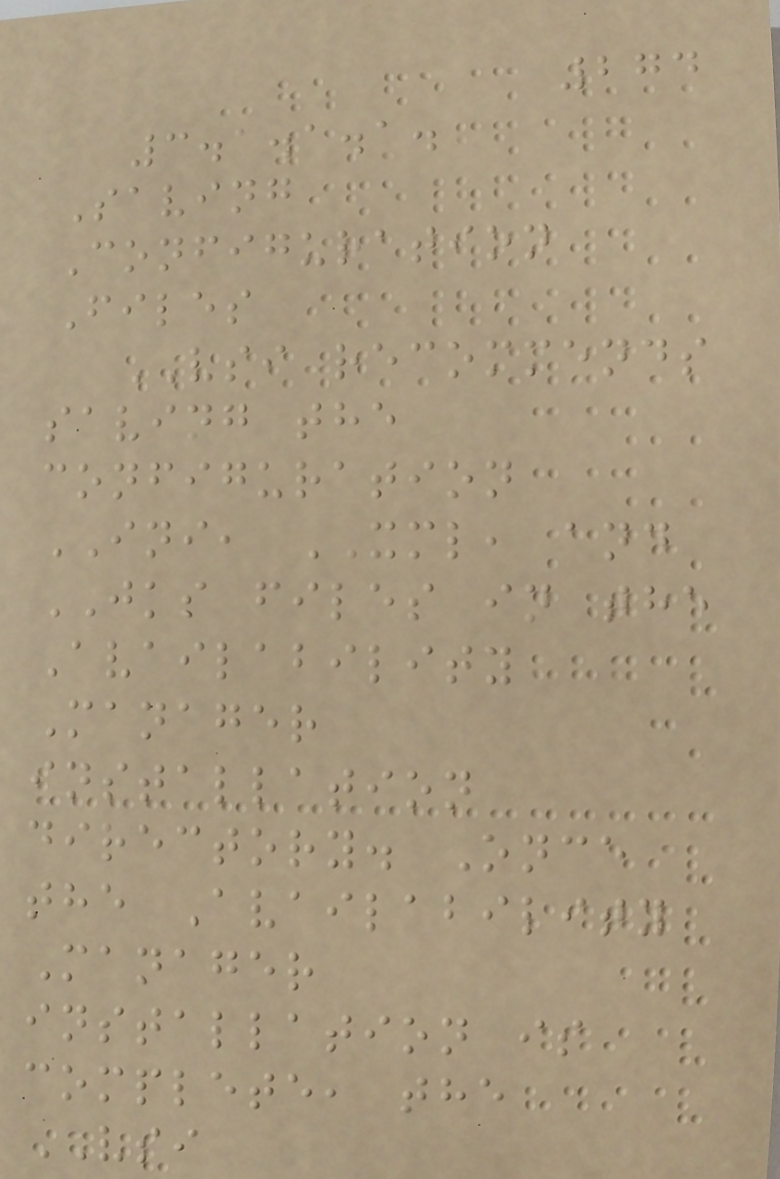274
3.1.1.1.
Saving
Configuration
Files
VSI recommends
saving the
configuration
INI, XML, and
JKS files in the
Availability
Manager
installation
directory. Once
the Availability
Manager
installation is
complete, the
VSI
